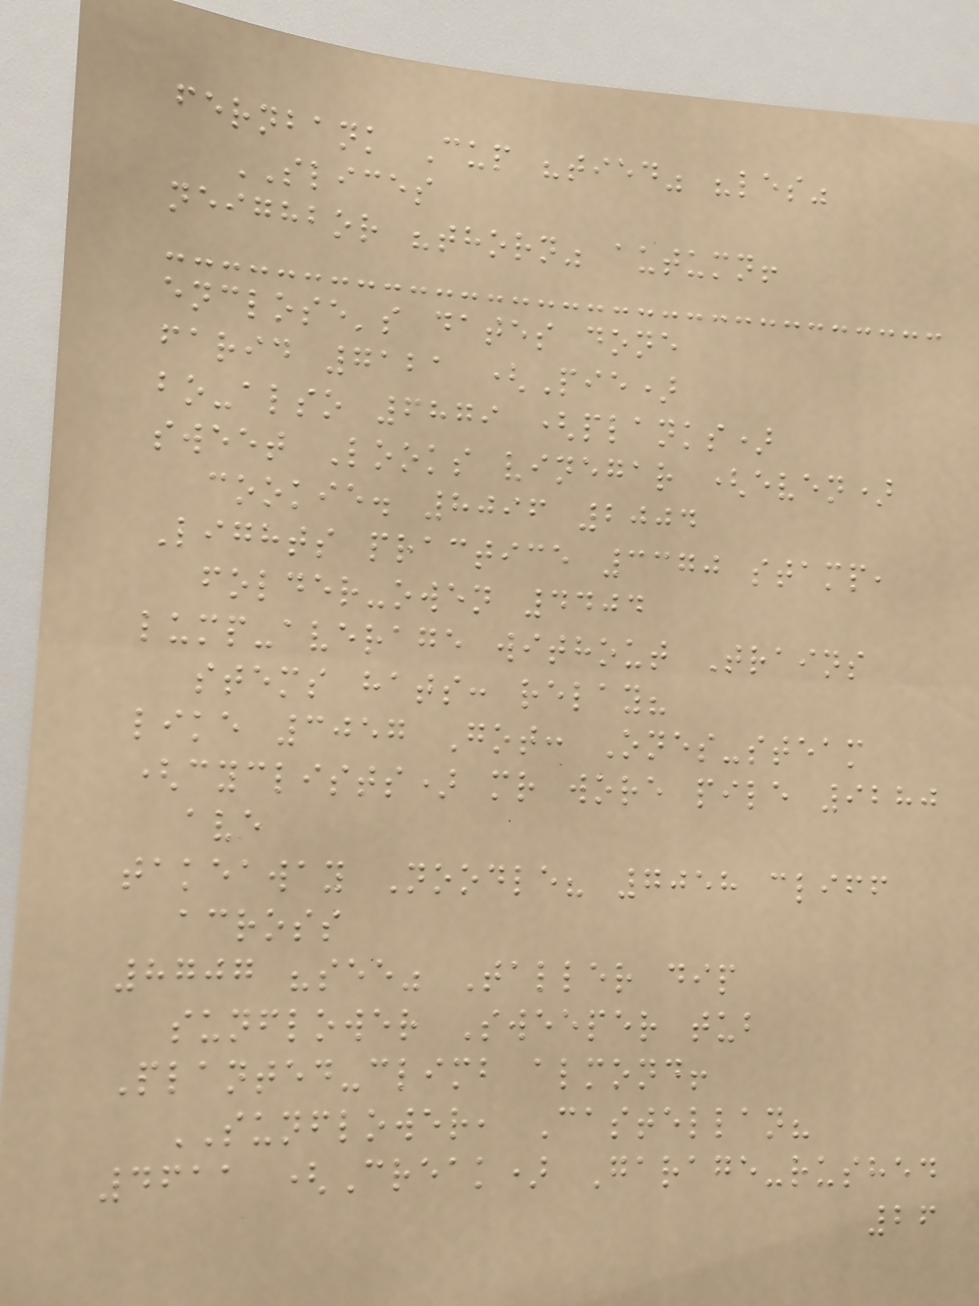fernbank Cup "tied" "les"
SLICES
neighbor "thorn" autumn!
enclose's dates done
farid 7121 (Pie)
bo-also 6879 (planks)
sweet Looks vinegar (even)
cookie. 8096 2004
Lights practice 3370 stamp,
folder-owen 4404
lump-average without Trains
stems hats: relay?
like 3057 Got: Ones-steam
(cyclists) mr wore pile 9280
ave
takeaway Noodle? 7058 cliff
across
8707 "see" Taller dip
sunflower Sweeper tub
Planted-climb almond!
SUNFLOWER, Castellan?
4611 (Creak) Garage-rushed
26
